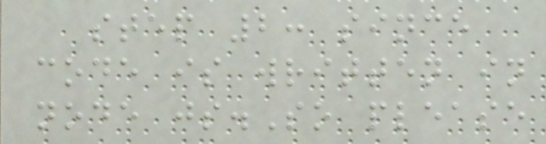step 2: since
code is written in
node js.So please
